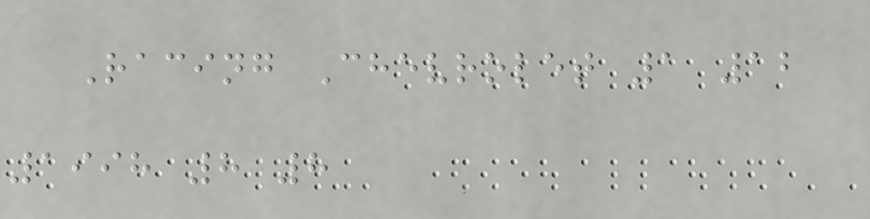Racing Chevrolet 1 12
1998 8 8
